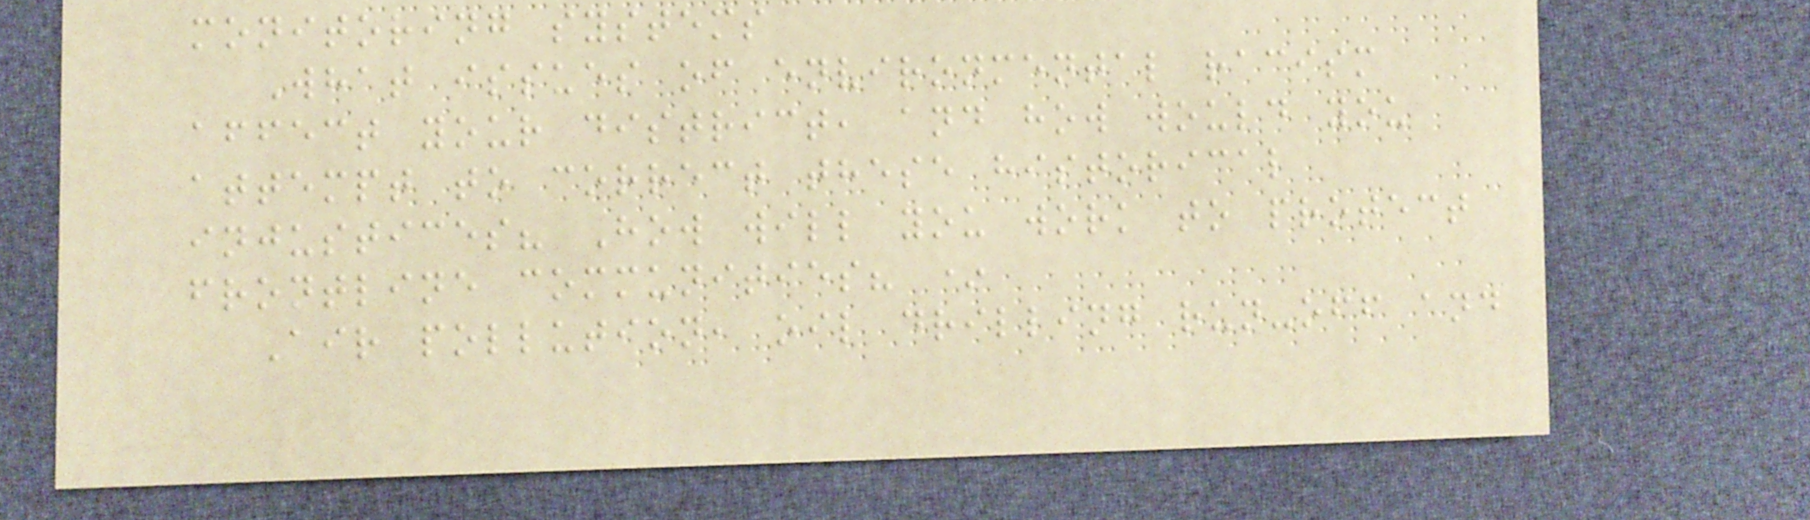monitoring systems
What issues of environmental racism
affect your district, and how would you
attempt to correct these historical
injustices? How will you work to protect
frontline communities? *
Air pollution, oil drilling run-off and
